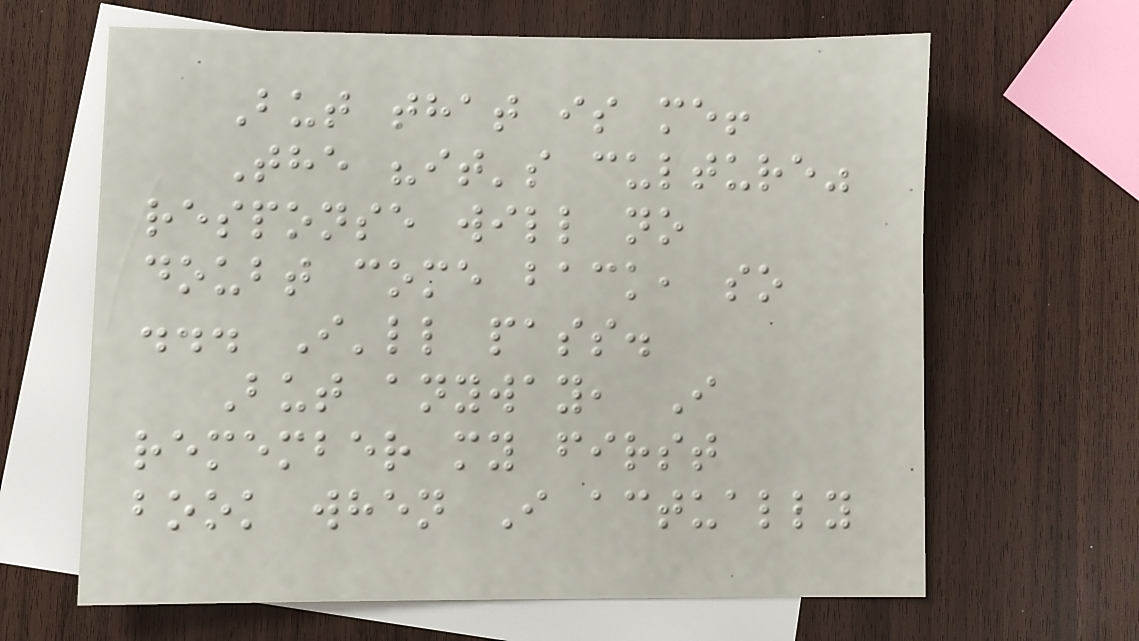But that is me!
The "it's culture"
response will no
doubt come back, so
... I'll pass.
But anyway, I
remember my first
book when I actually
